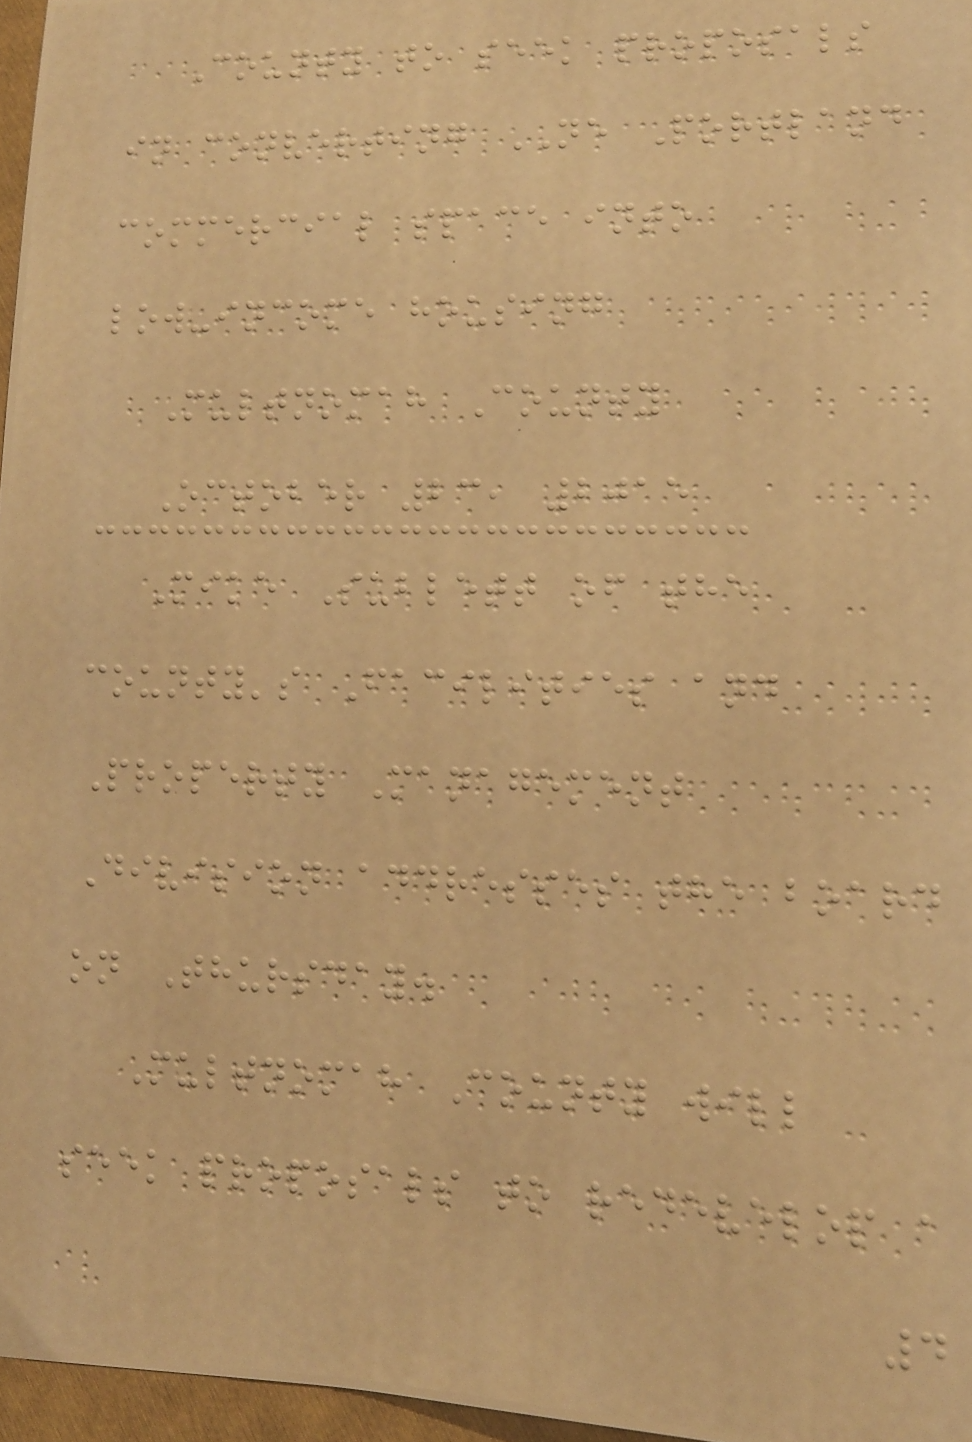County to seek proposals
in converting NE Portland
commercial space into
low-income housing
Multnomah County
October 23, 2015
Mike Sublett of the
county's Facilities and
Property Management
Division addresses the board
on Thursday.
Multnomah County will
seek proposals to redevelop a
4
